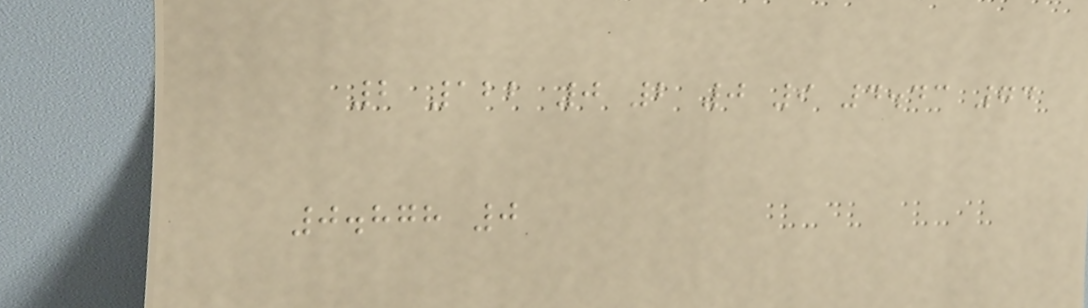2 122 0 2 0 9 4.43 74
0.878 0
